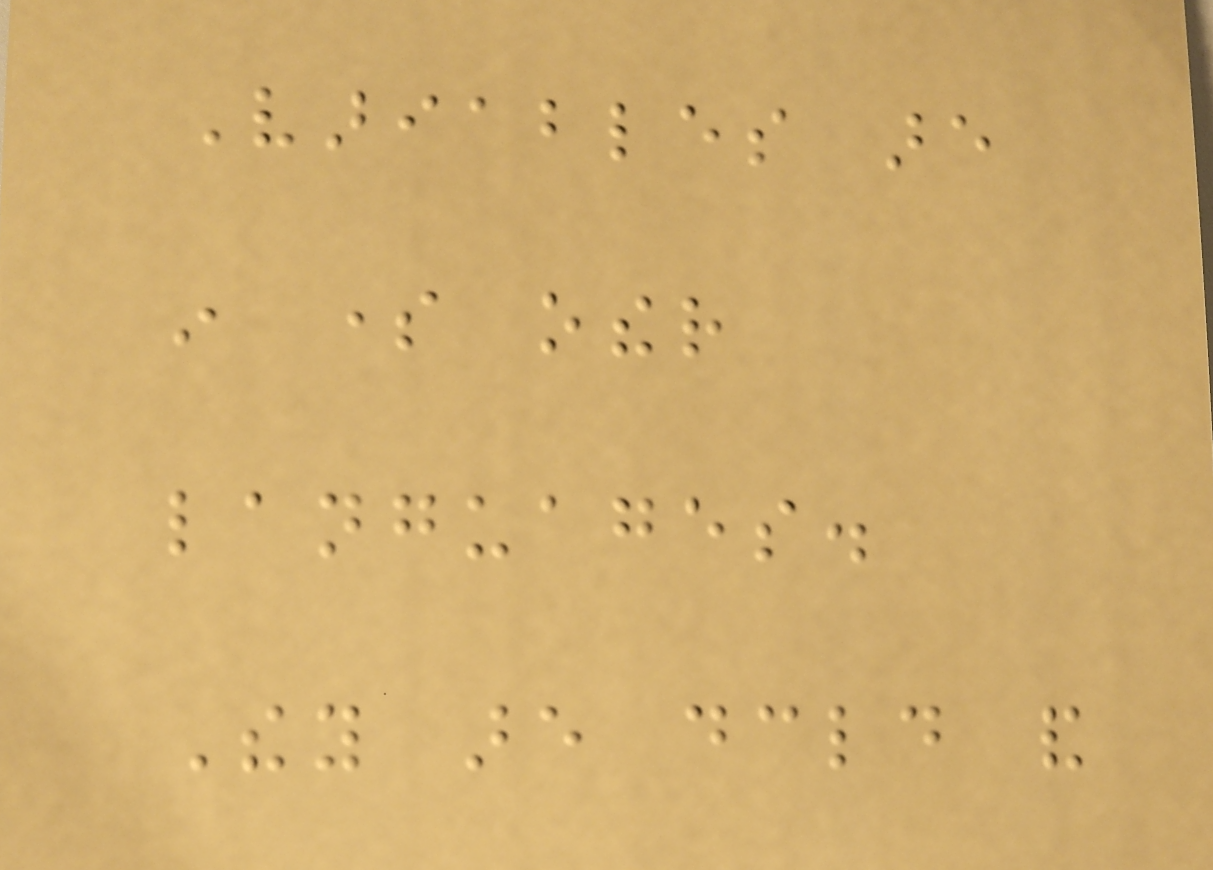Variables are
in some other
languages.
They are declared and
